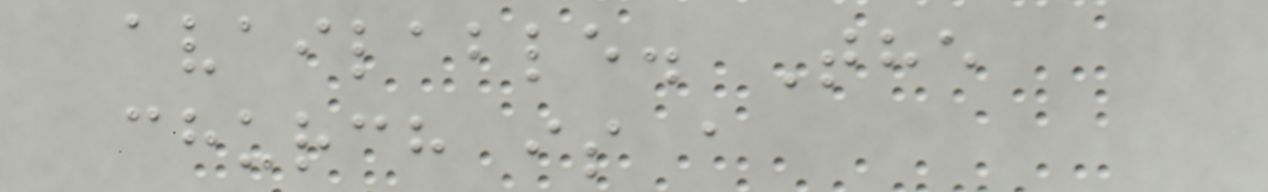available. The
church is a
